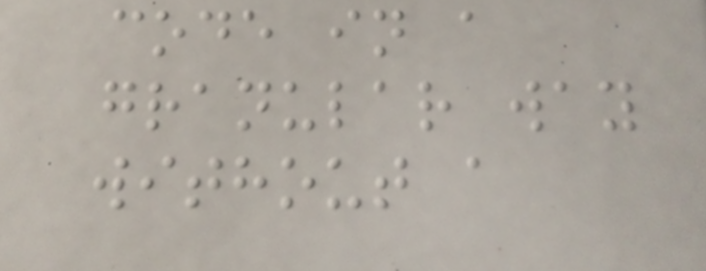code in a
granular way
without a
